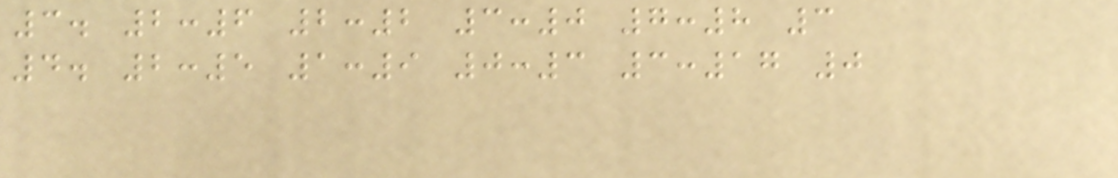3. 2:6 2:2 3:0 7:8 3
4. 2:5 1:9 0:3 3:17 0
